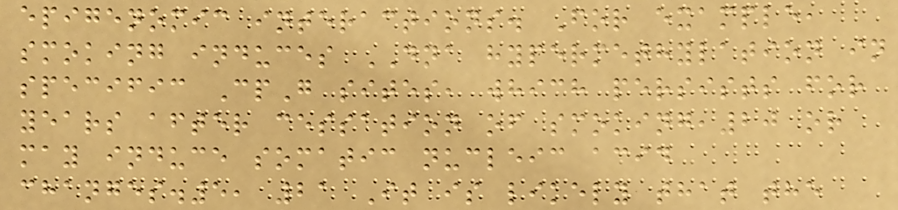epigenomic interactions. For example,
smoking induces DNA hypermethylation in
specific CpG sites, which persists for
years after cessation of smoking,20 or
may induce somatic nucleic acid
changes.5, 21 It is likely that the
